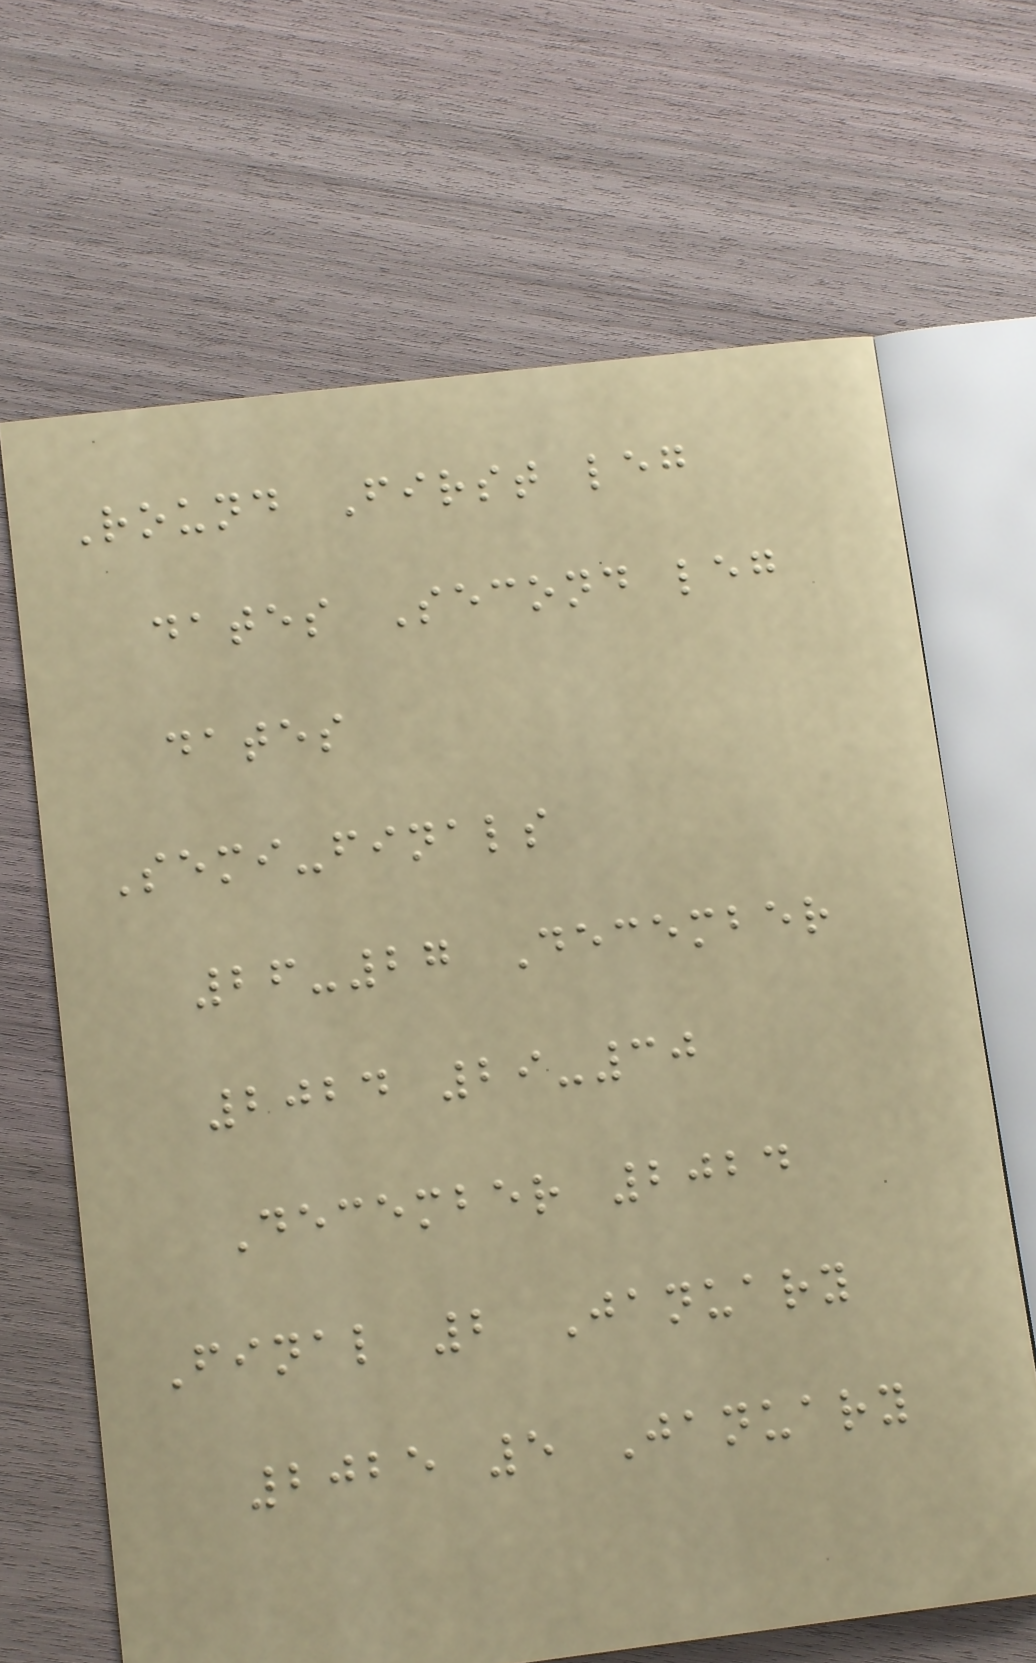Round First leg
dates Second leg
dates
Semi-finals
26-27 December
2024 29-30
December 2024
Final 2 January
2025 5 January
